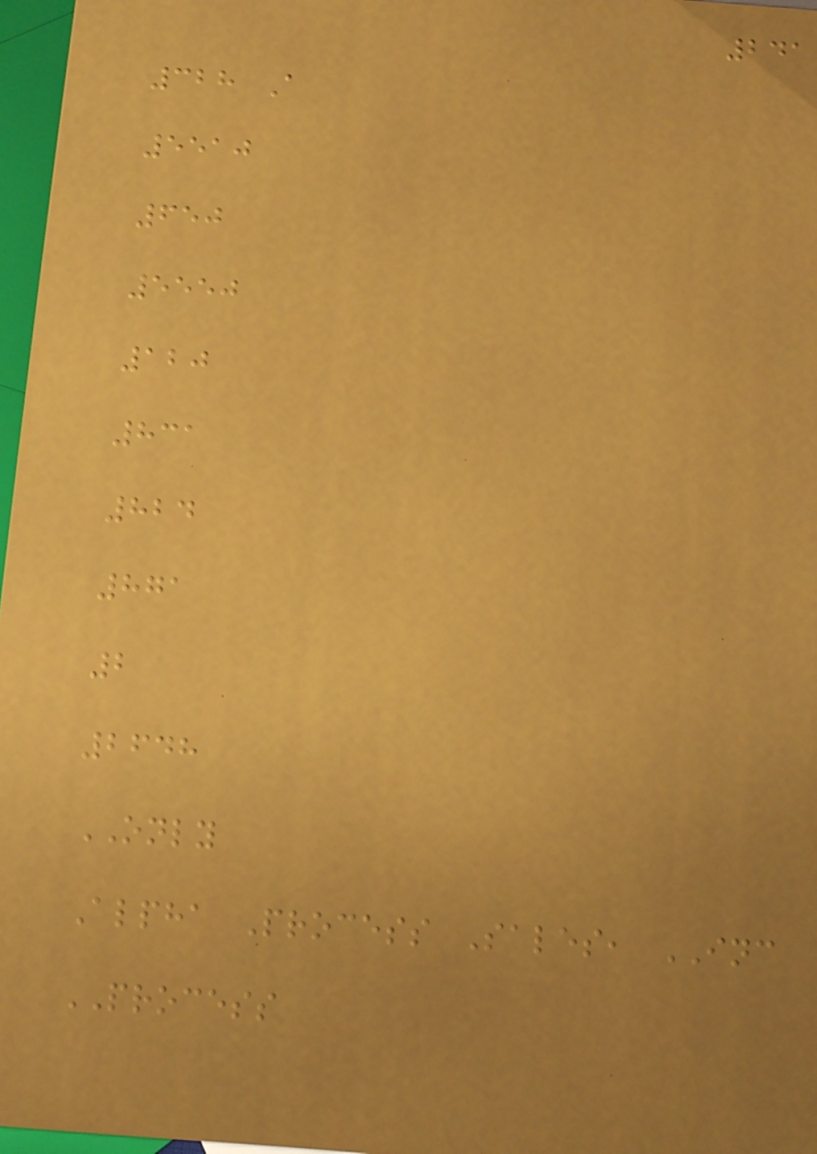241
328 A
5510
650
5550
120
831
824
871
2
2648
ONLY
Alpha Process Sales, INC
PROCESS
